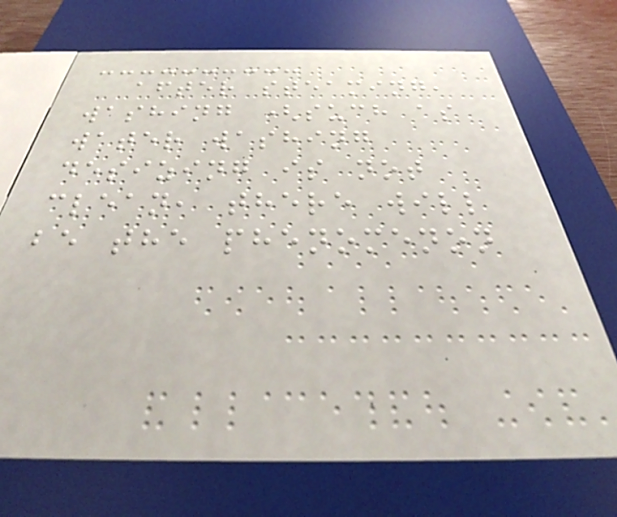after steaming,
washing (such as
water washing
desizing is not
clean, there will
be the phenomenon
